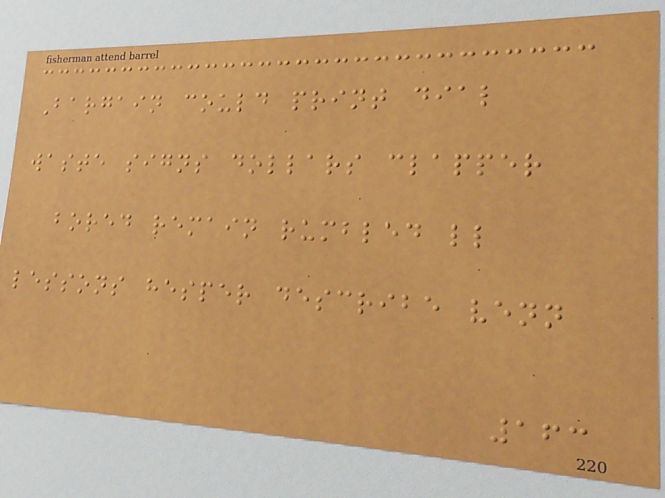Bargain could print dial
waste signs dollars clapper
bored remain rumbled ll
lessons hesper describe venn
163
